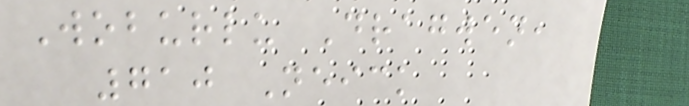Woburlu Dragwen,
710 Neick
